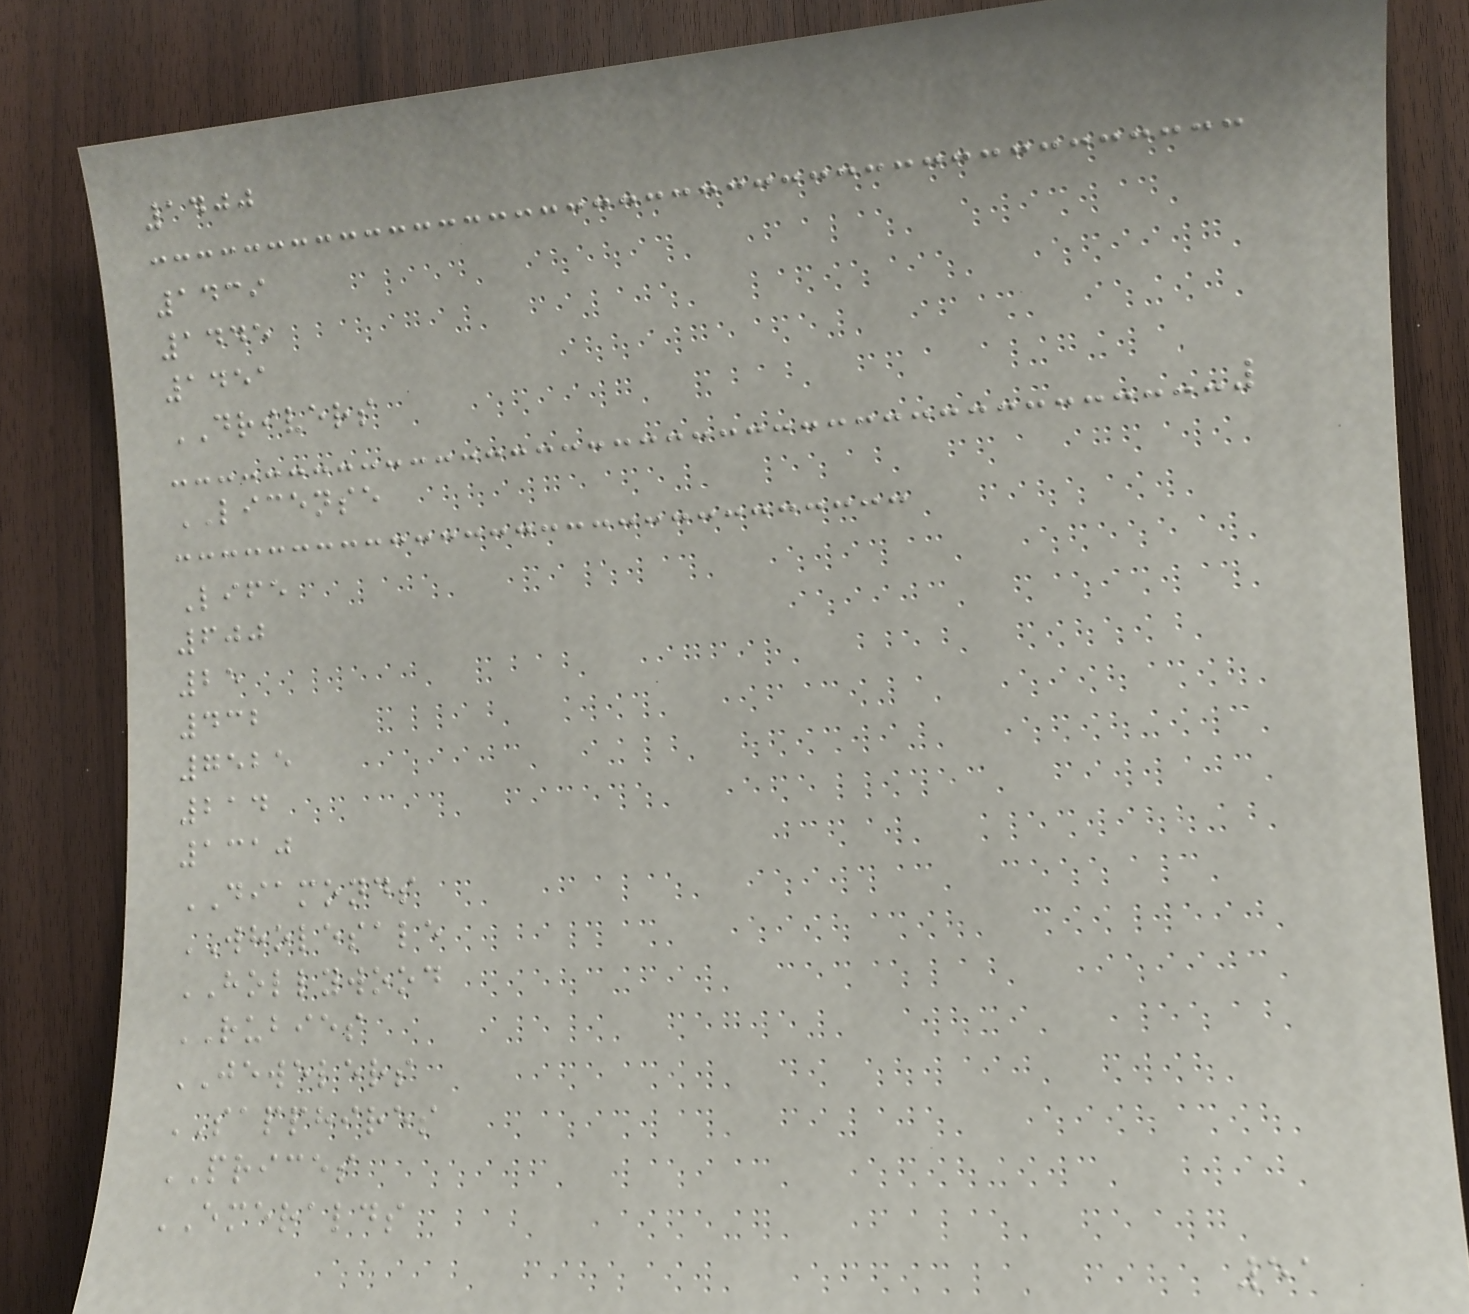1400
1439
1445
1451
DRIVERS
LICENSE
Life
600
25
432
7525
214
1310
DIAMONDS
WHOLESALE
HOLLYWOOD
RUBIES
JEWELERS
SAPPHIRES
PRICES
EMERALDS
51
